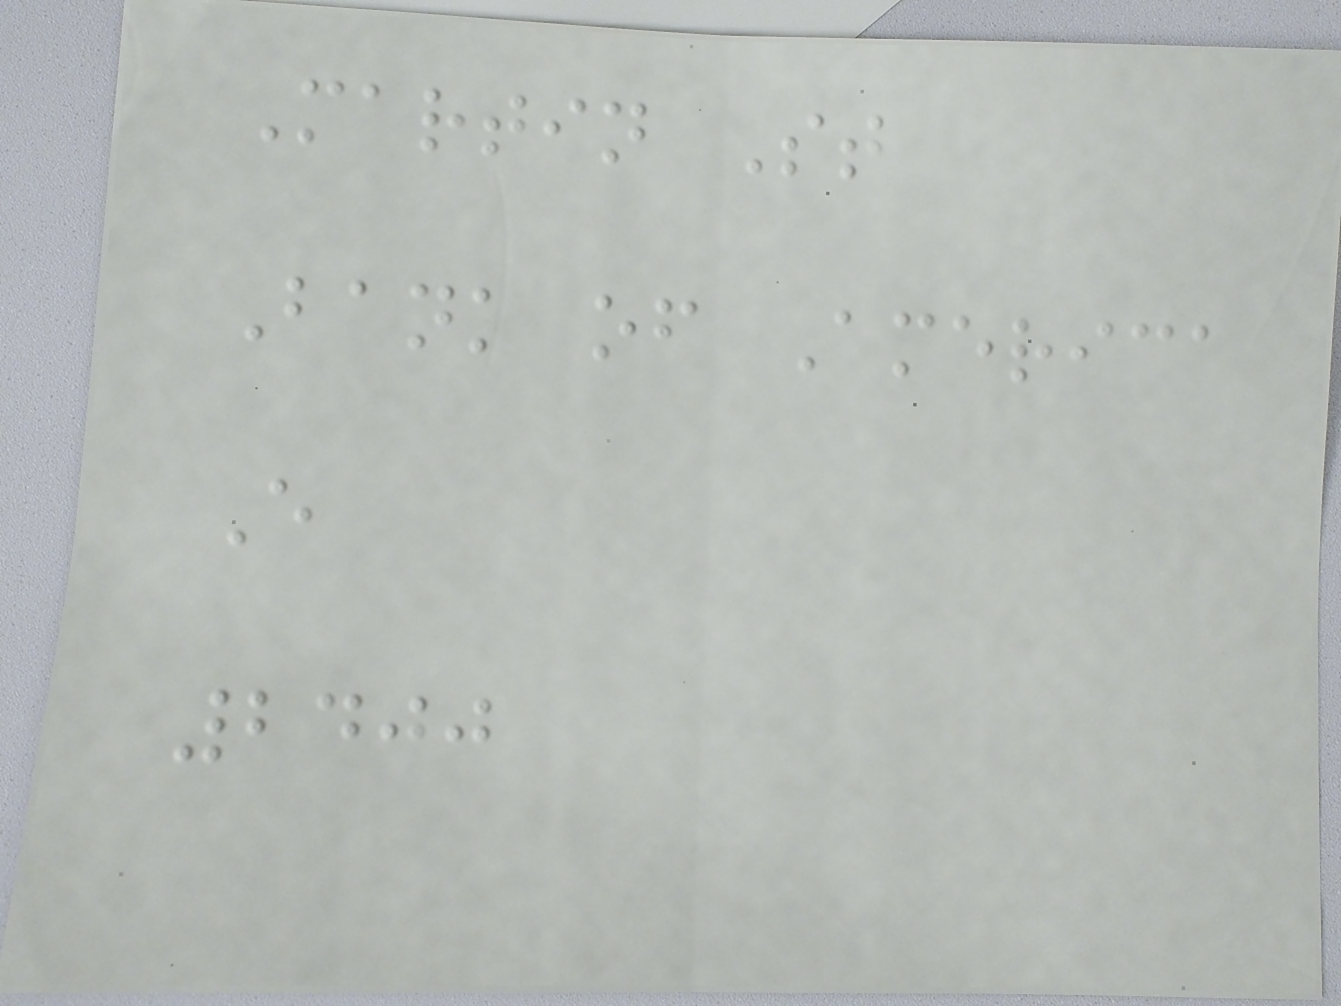Martin St
Bank of America
E
2400
